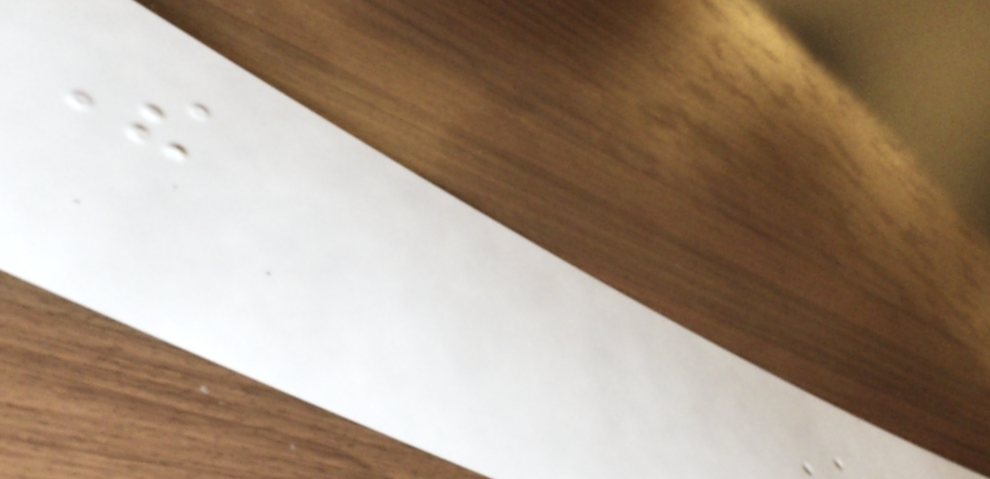The
